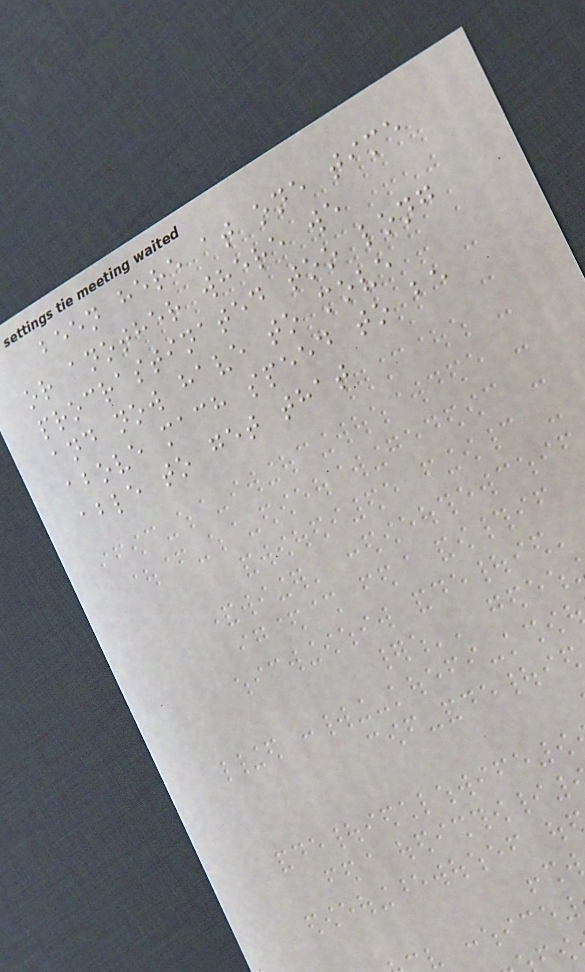been here at one time
or another where we
procrastinated too long
and now have to move
above mach speed to be
able to get that
